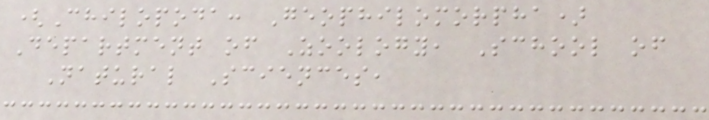(Chilopoda: Geophilomorpha)
Department of Zoology, School of
Natural Sciences,
